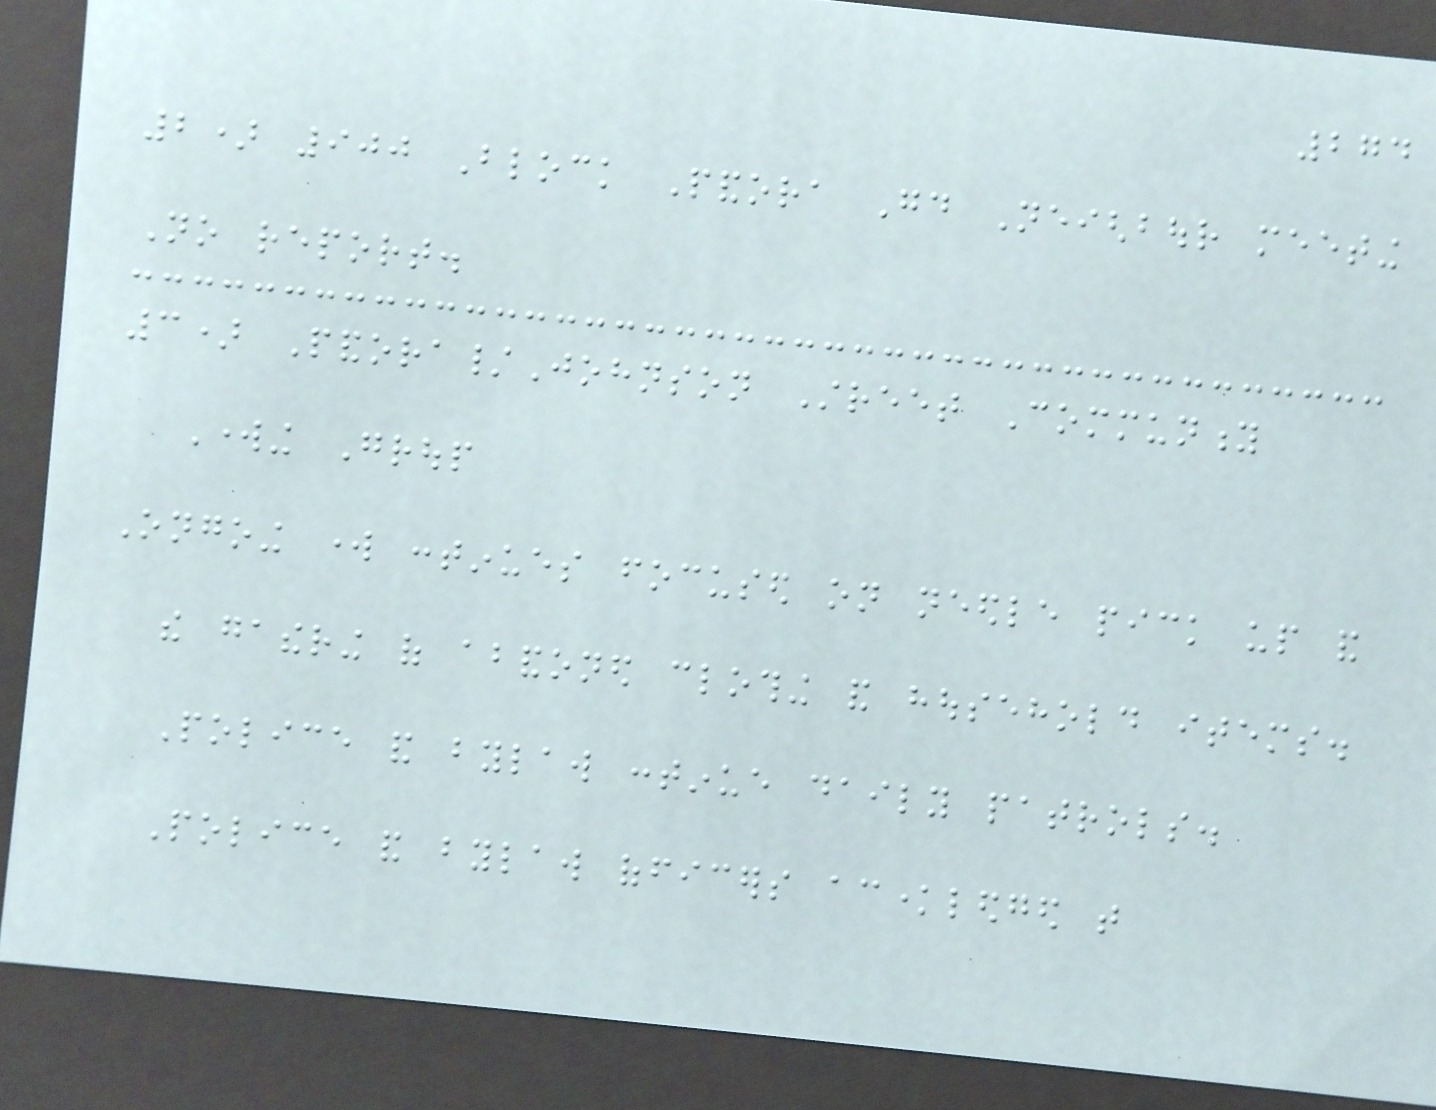274
2) 900 Block Pandora Good Neighbour meeting
No report.
3) Pandora/Johnson Street Community
Working Group
Ongoing work continues focused on needle pick up and
the gathering of abandoned clothing and household items.
Police and bylaw continue daily patrols.
Police and bylaw officers acknowledged that
